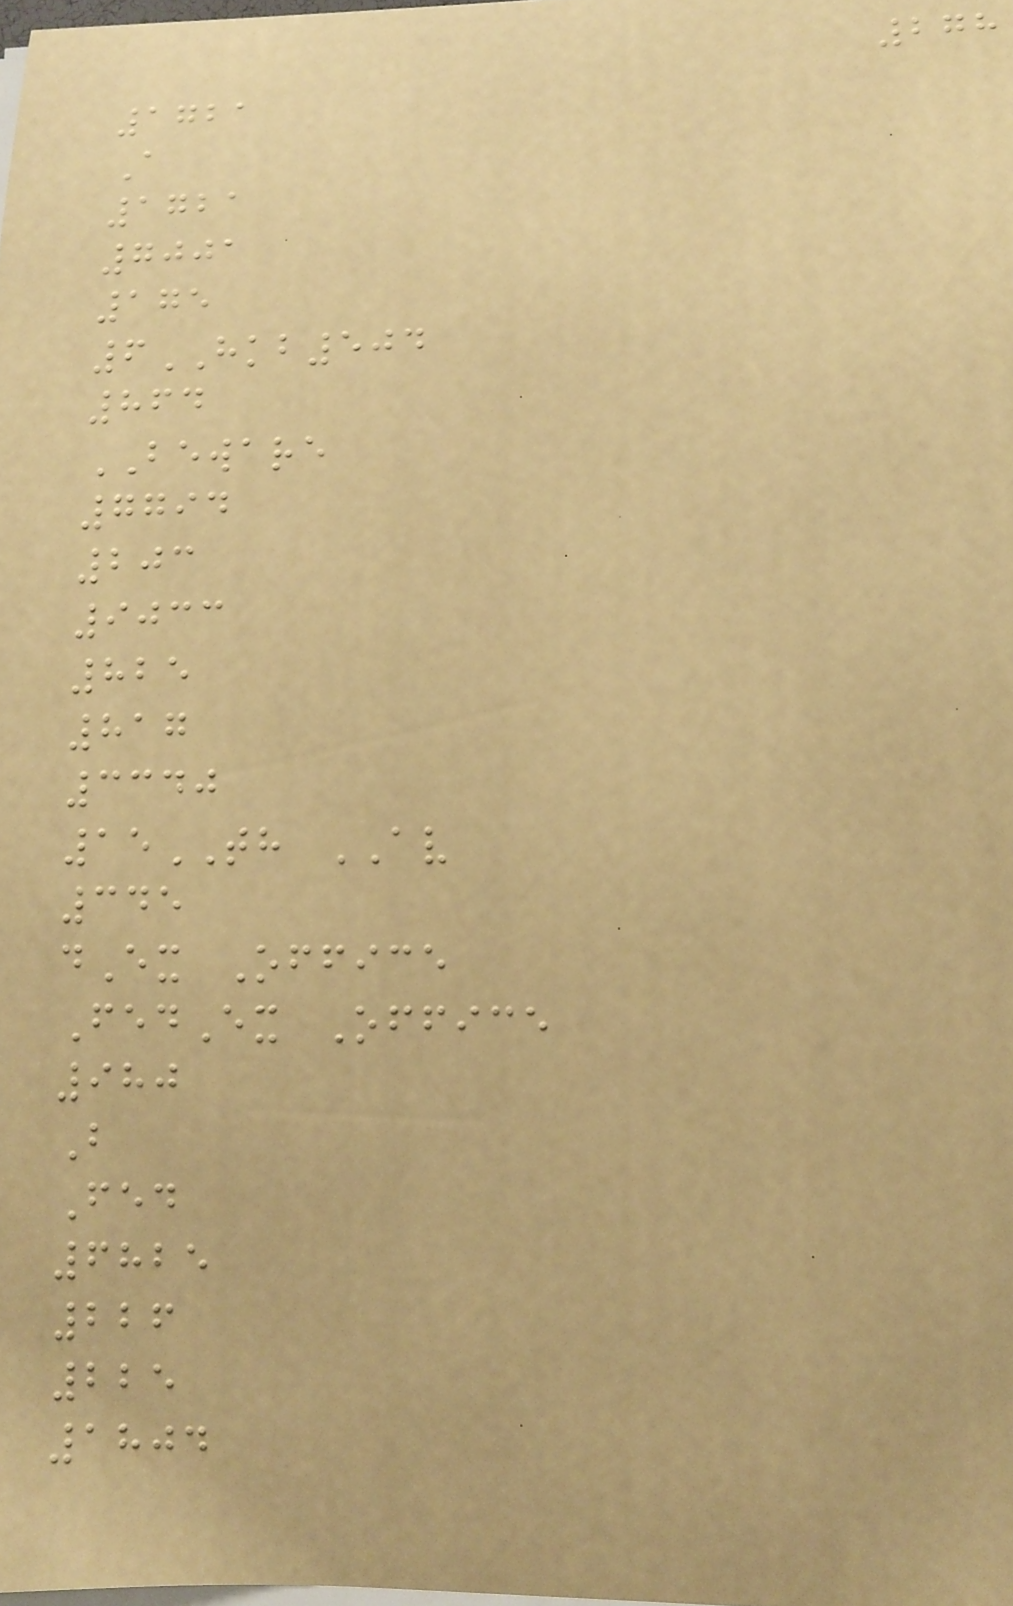278
1721
A
1721
7001
175
6HKB504
864
BEWARE
7794
203
9033
825
817
3340
15TH AV
345
dEx Office
FedEx Office
980
B
Fed
6825
226
225
1804
